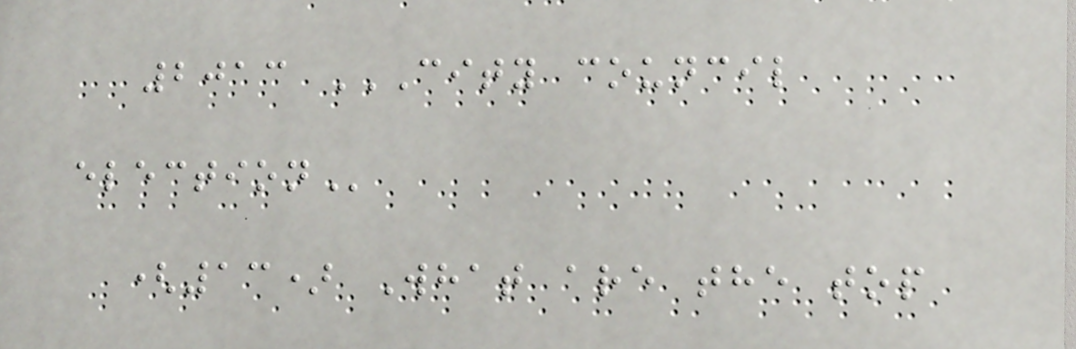2013 CITY COUNCIL
ELECTION
(13) What are the top
